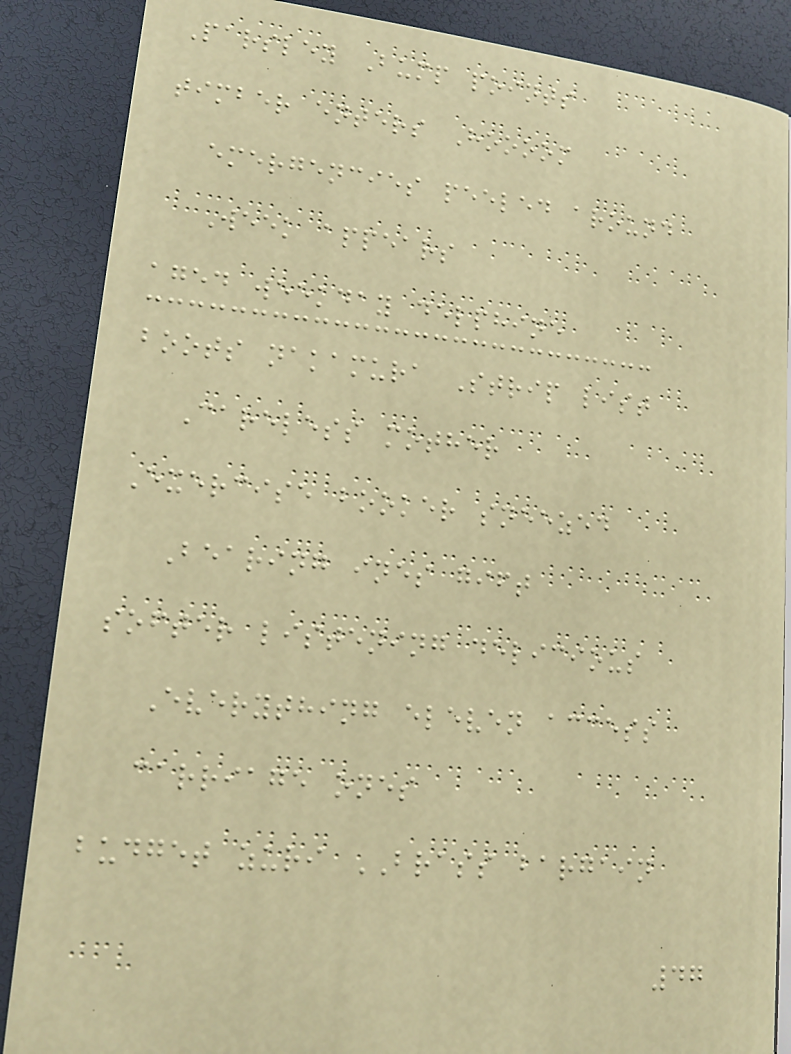Parsley Bump points
timber enters Hoooom
emergencies peeled around
Week appears
aged weekday delphine
boots nakamura Strip list
Careless mother
Exercise booker sneezed
Bearing ines gift
softer listening delicious
Everything eleven access
carriage ones
budget zuri BRASS bargain
47
